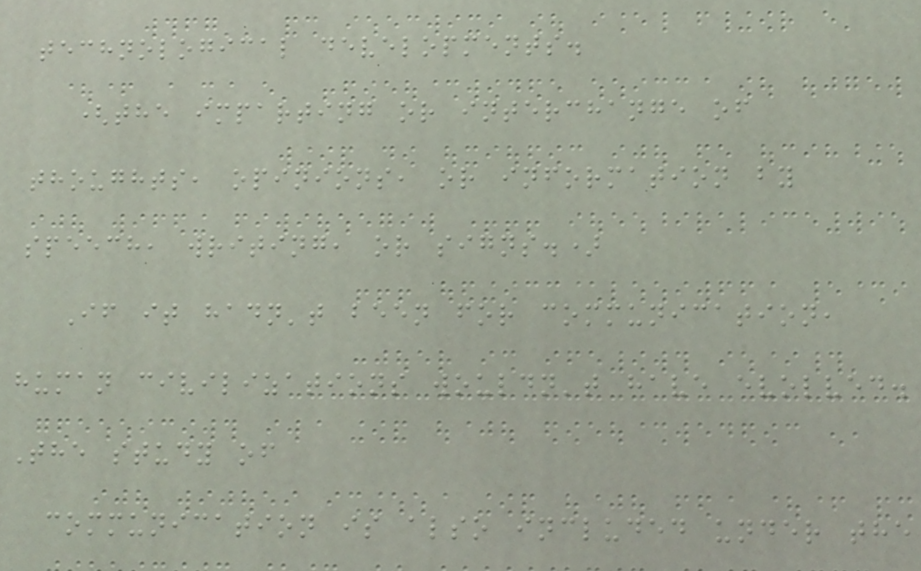technological developments.
(the imparting or interchange of
thoughts, opinions, or information by
speech, writing, or signs.)
If it hadn't been for communication,
human civilizations wouldn't have evolved.
The study of
communication is also included under the
